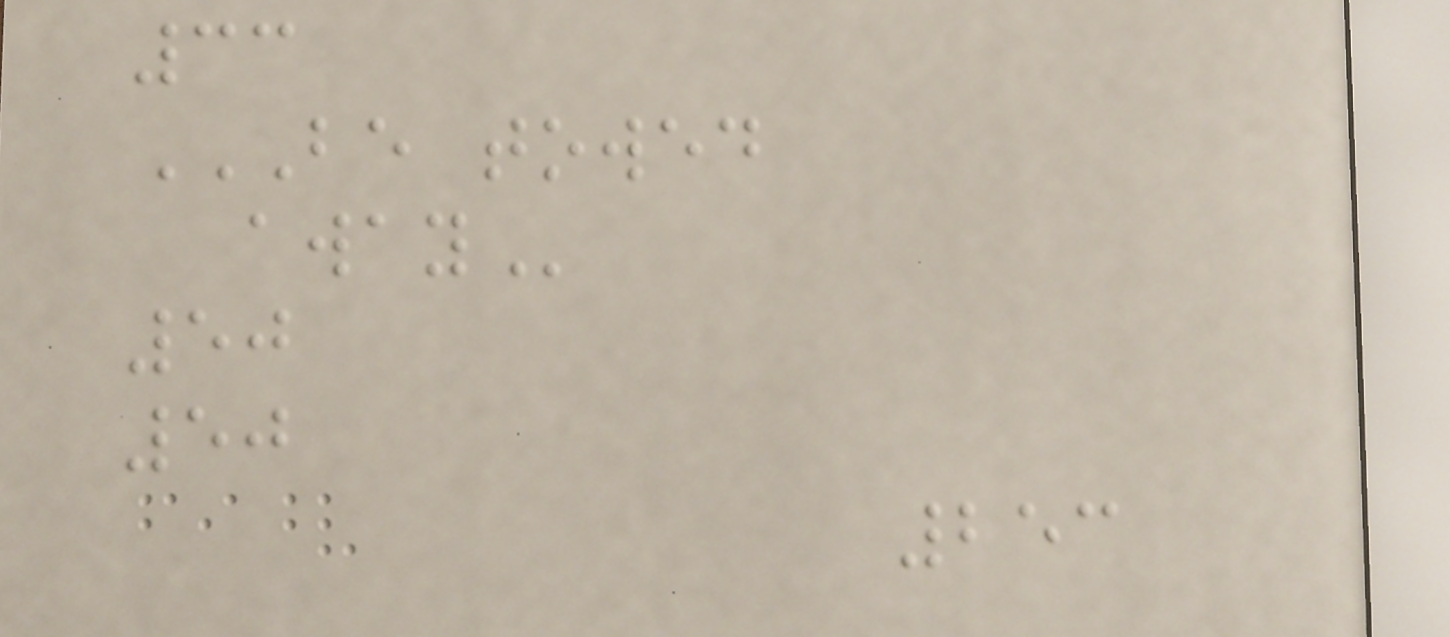33
BE TOWED
AWAY
50
50
253
